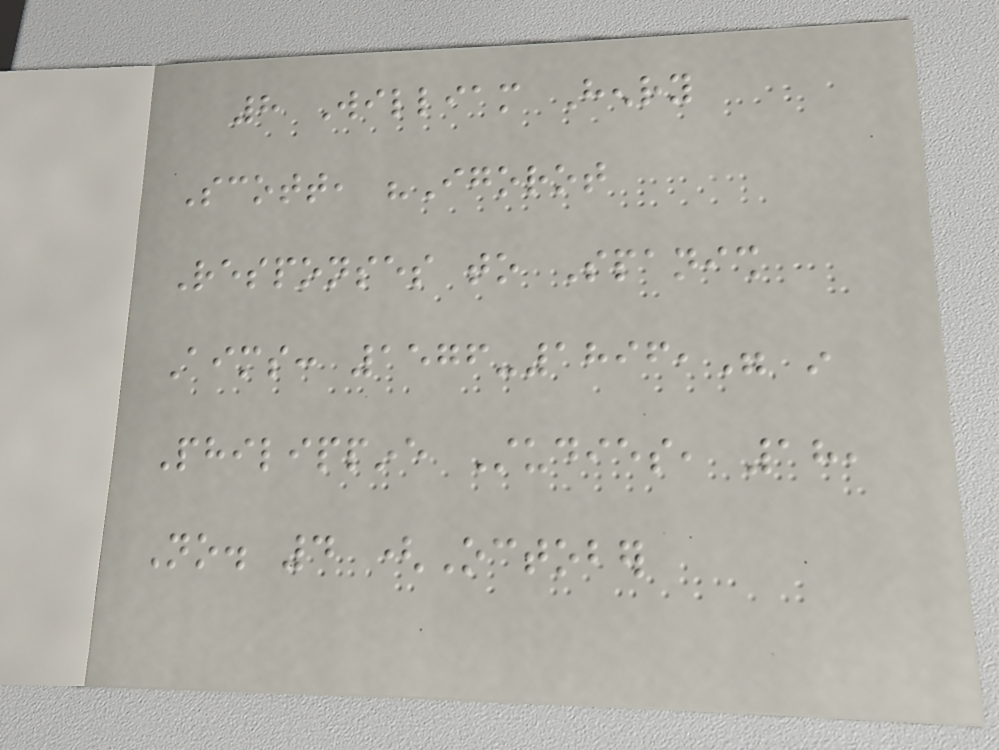8 William Henry
Scott, "Igorot
Responses to Spanish
Aims: 1576-1896," in
Philippine Studies, 18,
No. 4 (October
